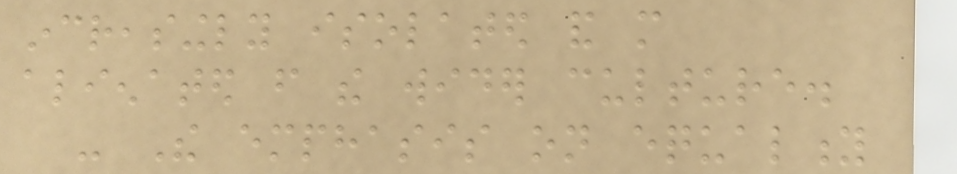increasingly isolated and more
alienated from the wider culture.
- The emphasis on equality
